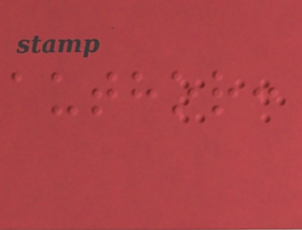author:
